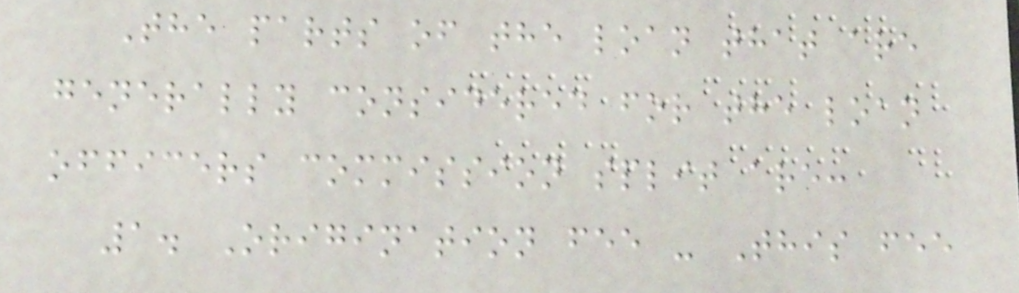The parts of the loan that are
generally considered for the loan
officers commission split are:
1. Origination fee - This fee
